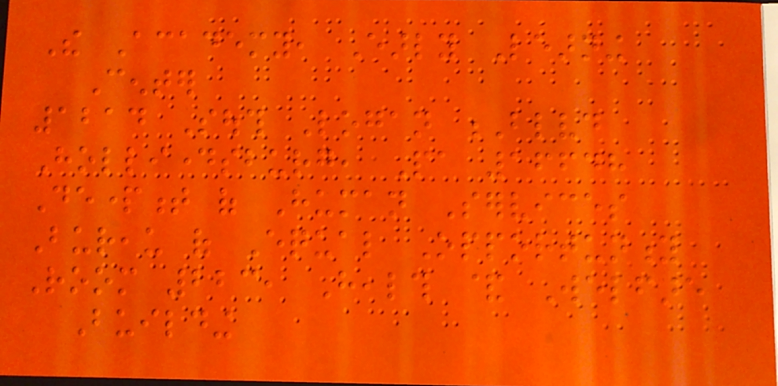The Academy, Early Learning
Center
1214 South Logan Blvd
Hollidaysburg, Pa 16648
Department of Human Services
Bureau of Equal Opportunity
Room 223, Health & Welfare
Building
